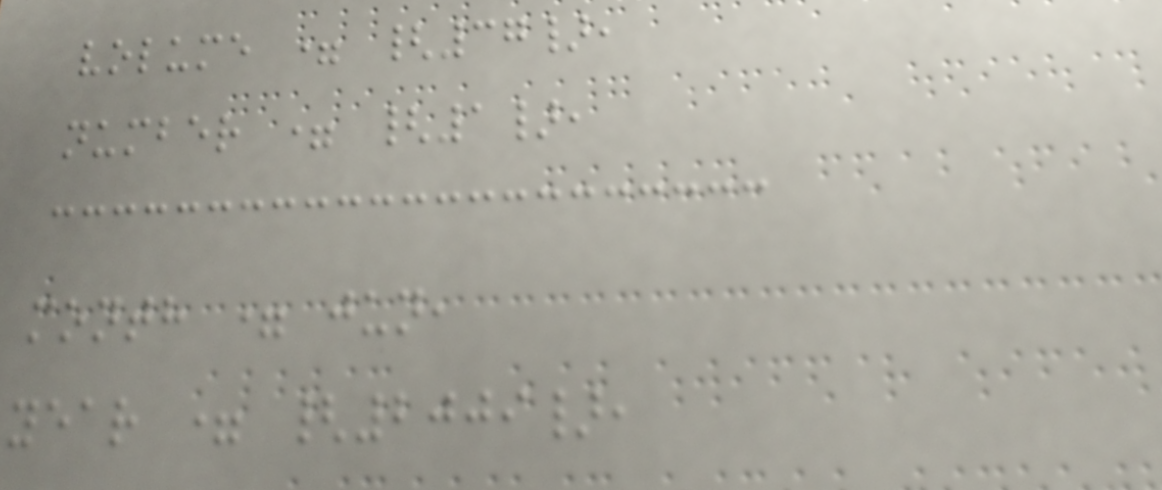volume = {37},
number = {1},
month = jun,
year = {2009},
